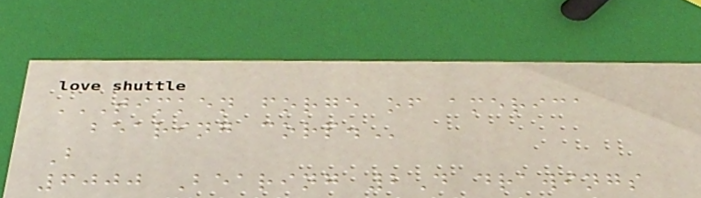TIMKEN FORGE OF AMERICA
BEARING CORP.
B
6000 Bearing 2D drawings
